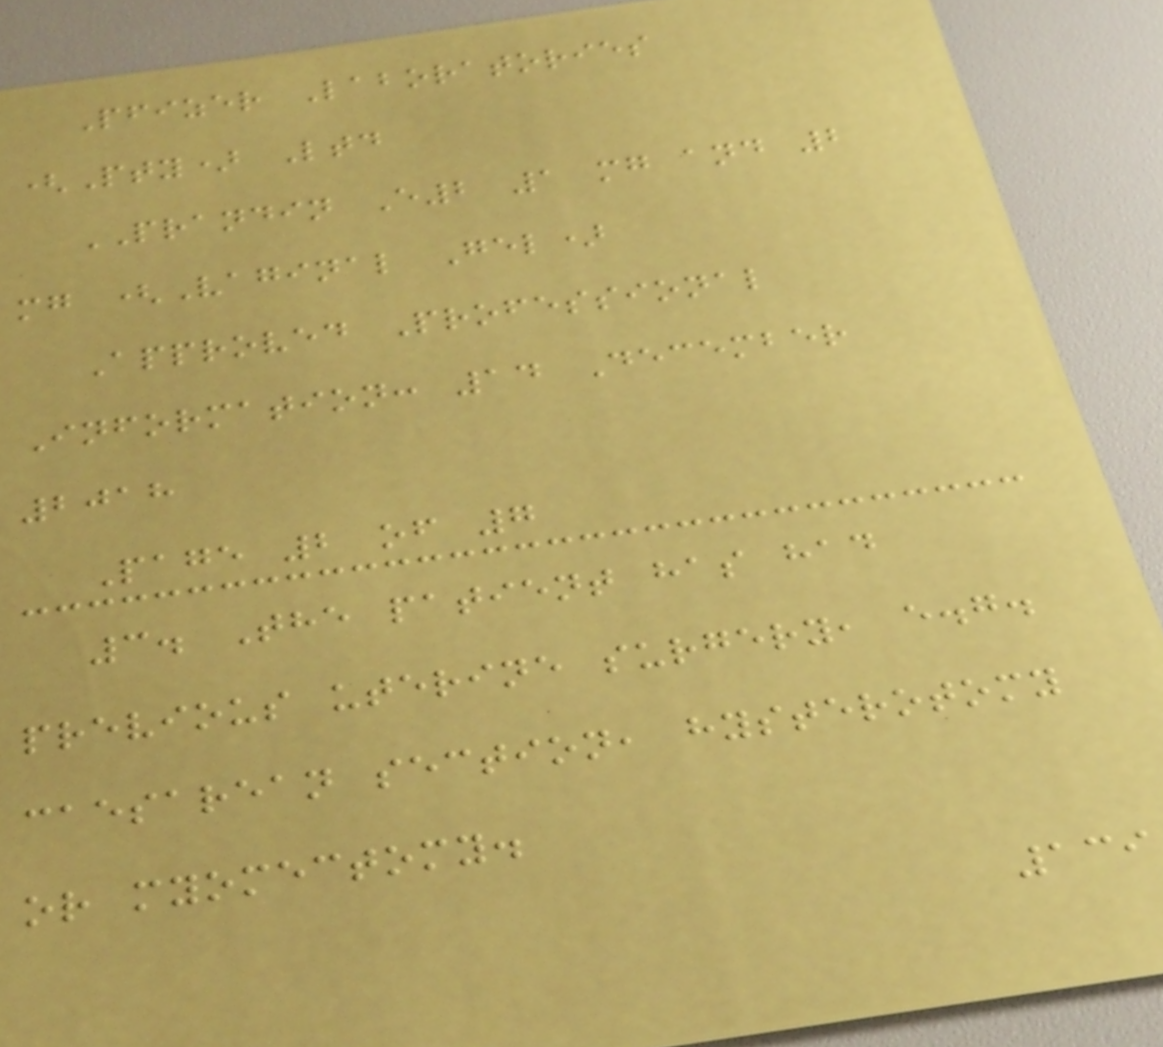Pfizer Laboratories
(Pty) Ltd
PRANDIN E2 1 mg and 2
mg (Vaginal Gel)
Approved Professional
Information: 14 December
2018
Page 2 of 7
3. The patient has had
previous uterine surgery, e.g.
caesarean section, hysterotomy
or myomectomy.
139
